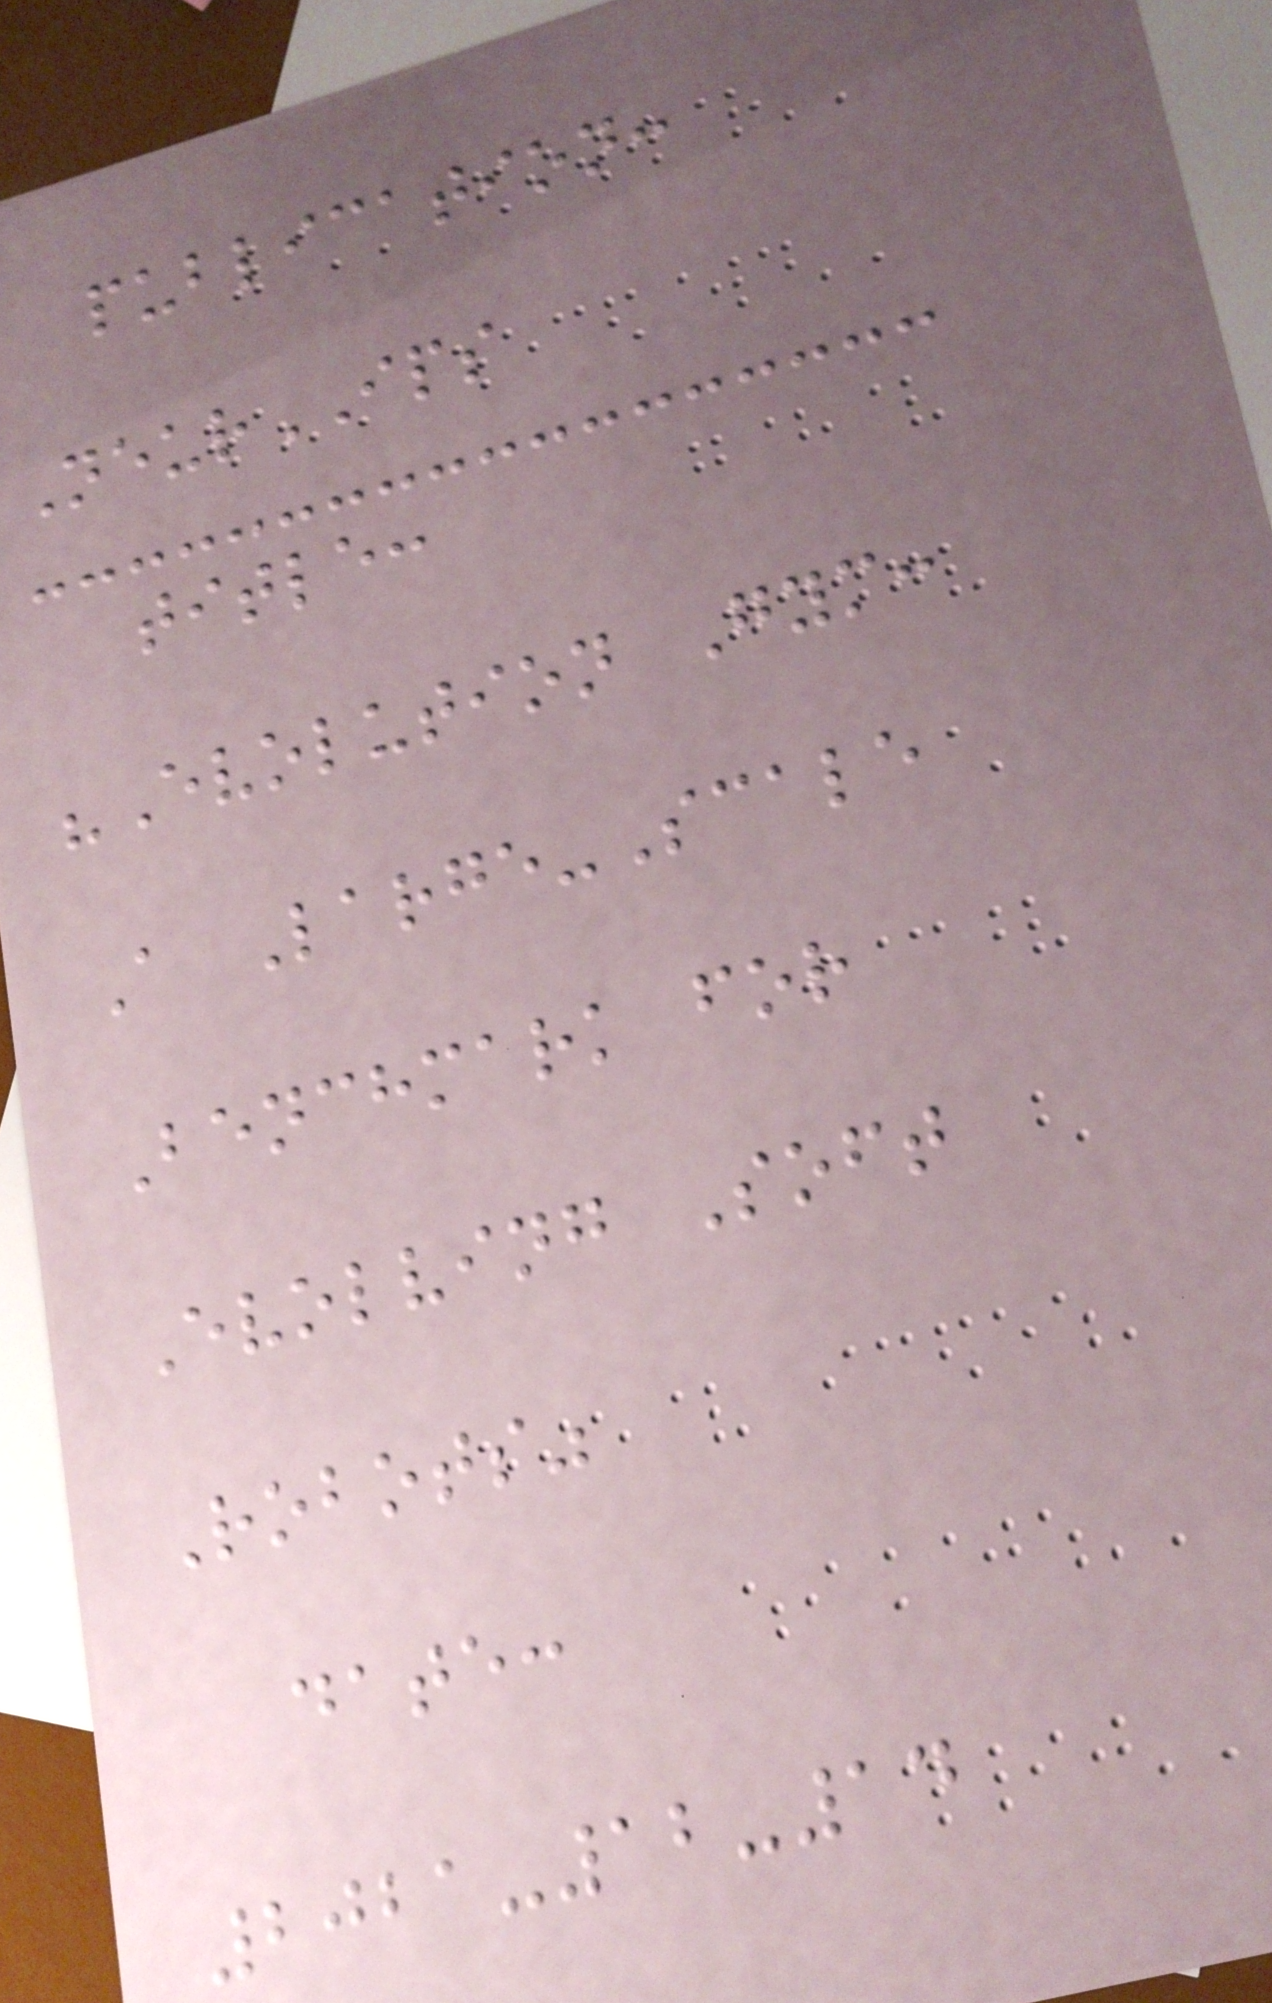publication:
NeurIPS
title:
"Evolution Gym:
A Large-Scale
Benchmark for
Evolving Soft
Robots"
date:
2021-12-14
